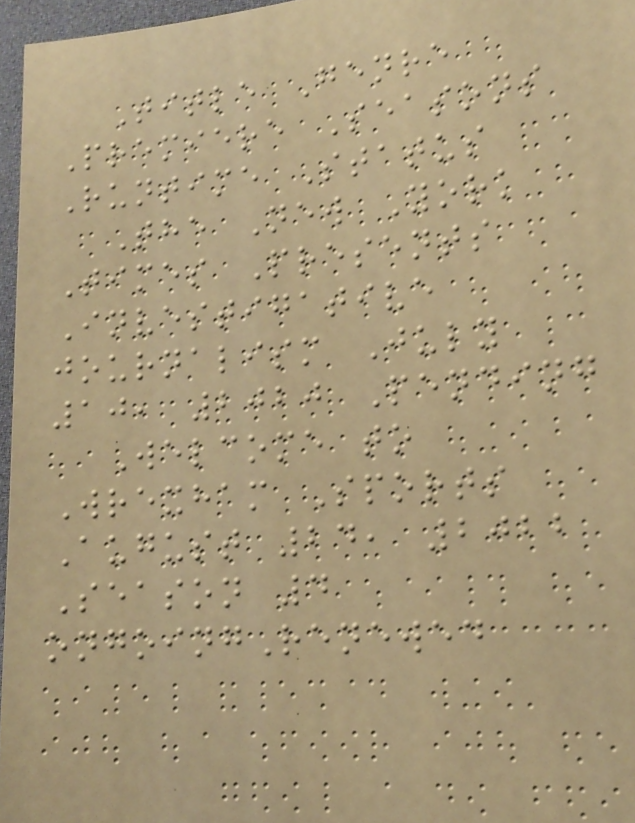Title Genre
Premiere Seasons
Runtime Status
The New York
Times Presents
Investigative
journalism July
10, 2020 Pending
Welcome to
Wrexham Sports
August 24, 2022
Season 4
ongoingRenewed
